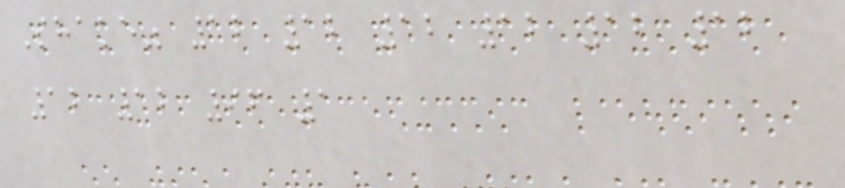Shake" 12 12 12 12 12 12
12 12 96 1
